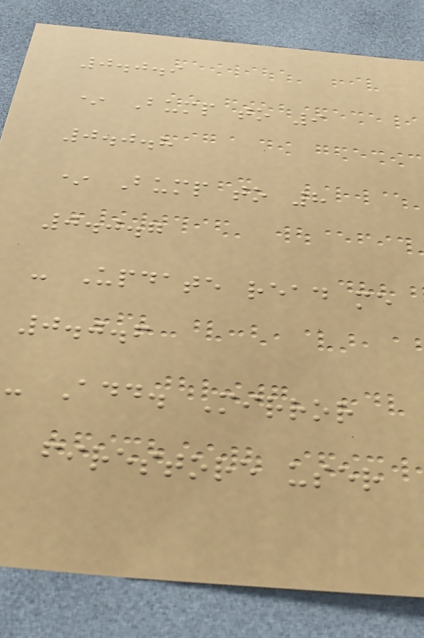0.0.9
* Bump to 9
0.0.8
* Bump to 8
0.0.7
- Update read me
0.0.6
- Add. Mirror
firestore user
